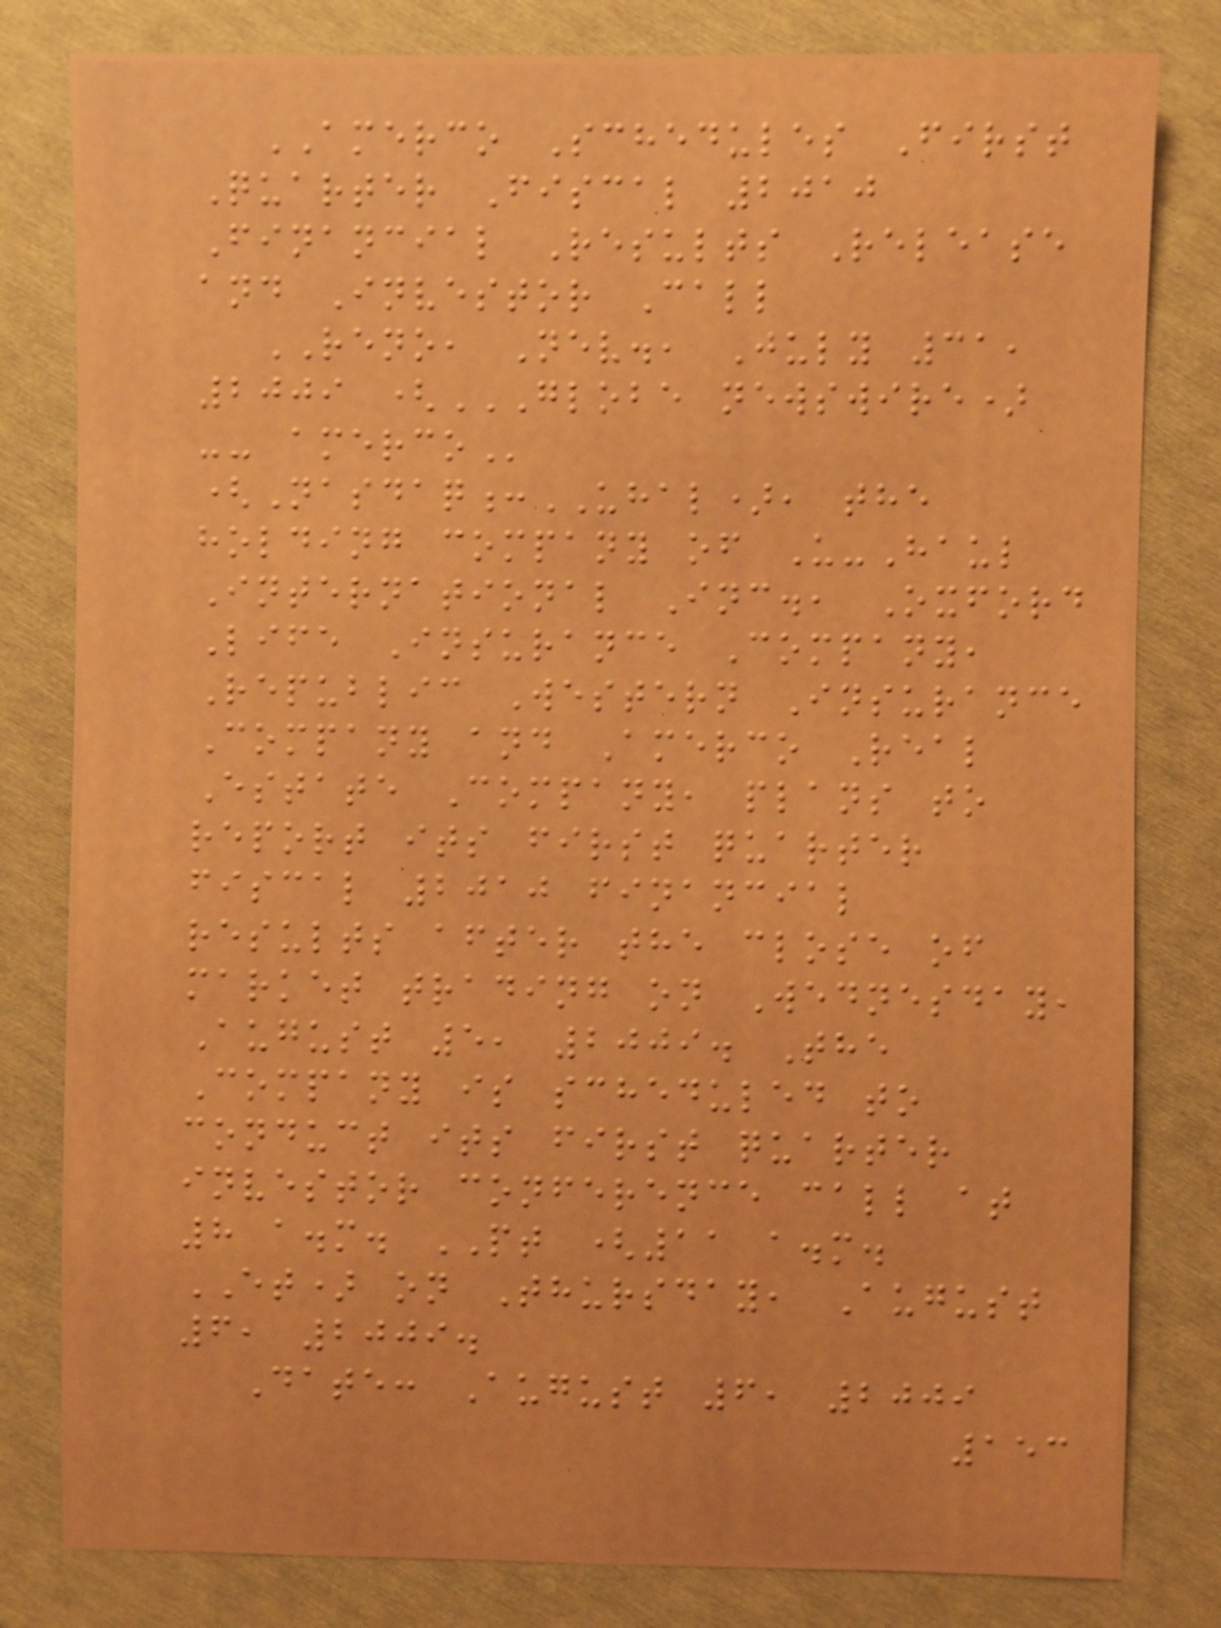AMERCO Schedules First
Quarter Fiscal 2010
Financial Results Release
and Investor Call
RENO, Nev., July 31,
2009 (GLOBE NEWSWIRE)
-- AMERCO
(Nasdaq:UHAL), the
holding company of U-Haul
International Inc., Oxford
Life Insurance Company,
Republic Western Insurance
Company and Amerco Real
Estate Company, plans to
report its first quarter
fiscal 2010 financial
results after the close of
market trading on Wednesday,
August 5, 2009. The
Company is scheduled to
conduct its first quarter
investor conference call at
8 a.m. PT (11 a.m.
ET) on Thursday, August
6, 2009.
Date: August 6, 2009
153
